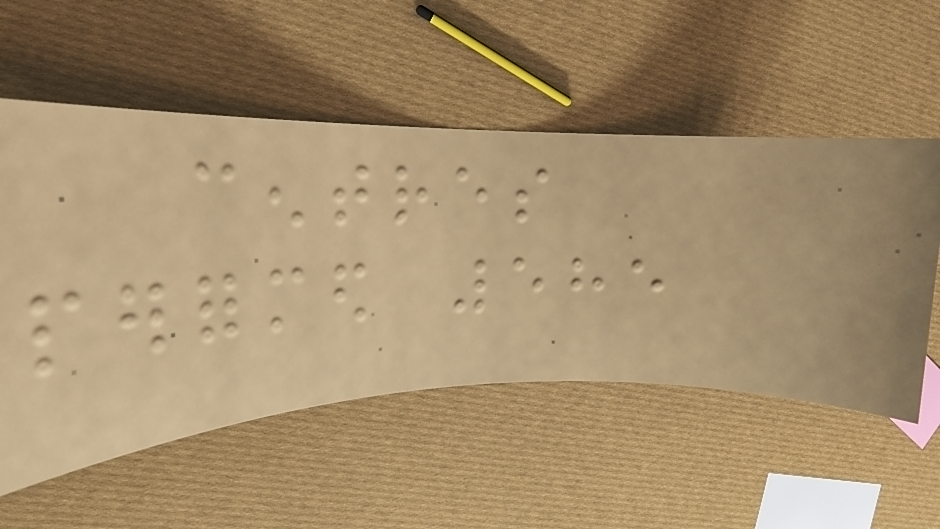centres
performed 585
